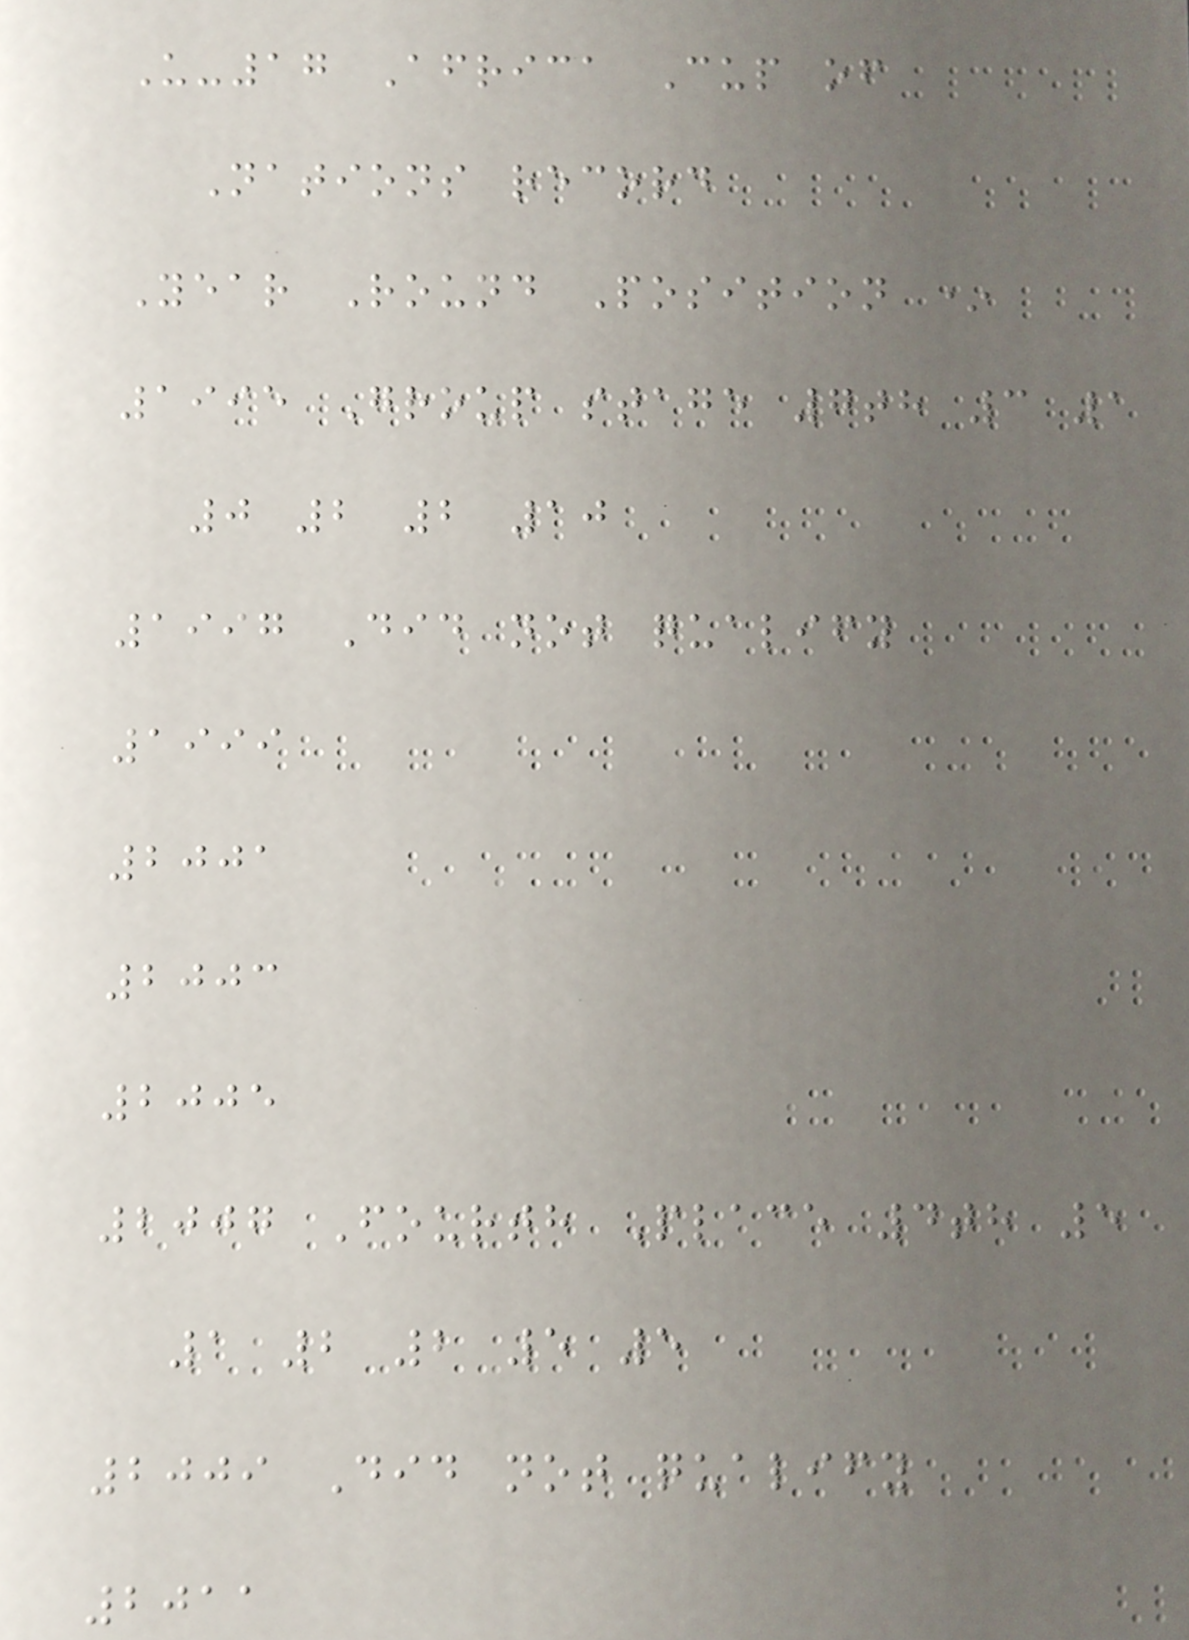U-17 Africa Cup of
Nations record
Year Round Position *
1995 Group stage 7th 3 1
0 2 2 10
1997 Did not qualify
1999
2001
2003
2005
2007 Fourth Place 4th 5
1 2 2 5 5
2009 Did not qualify
2011
